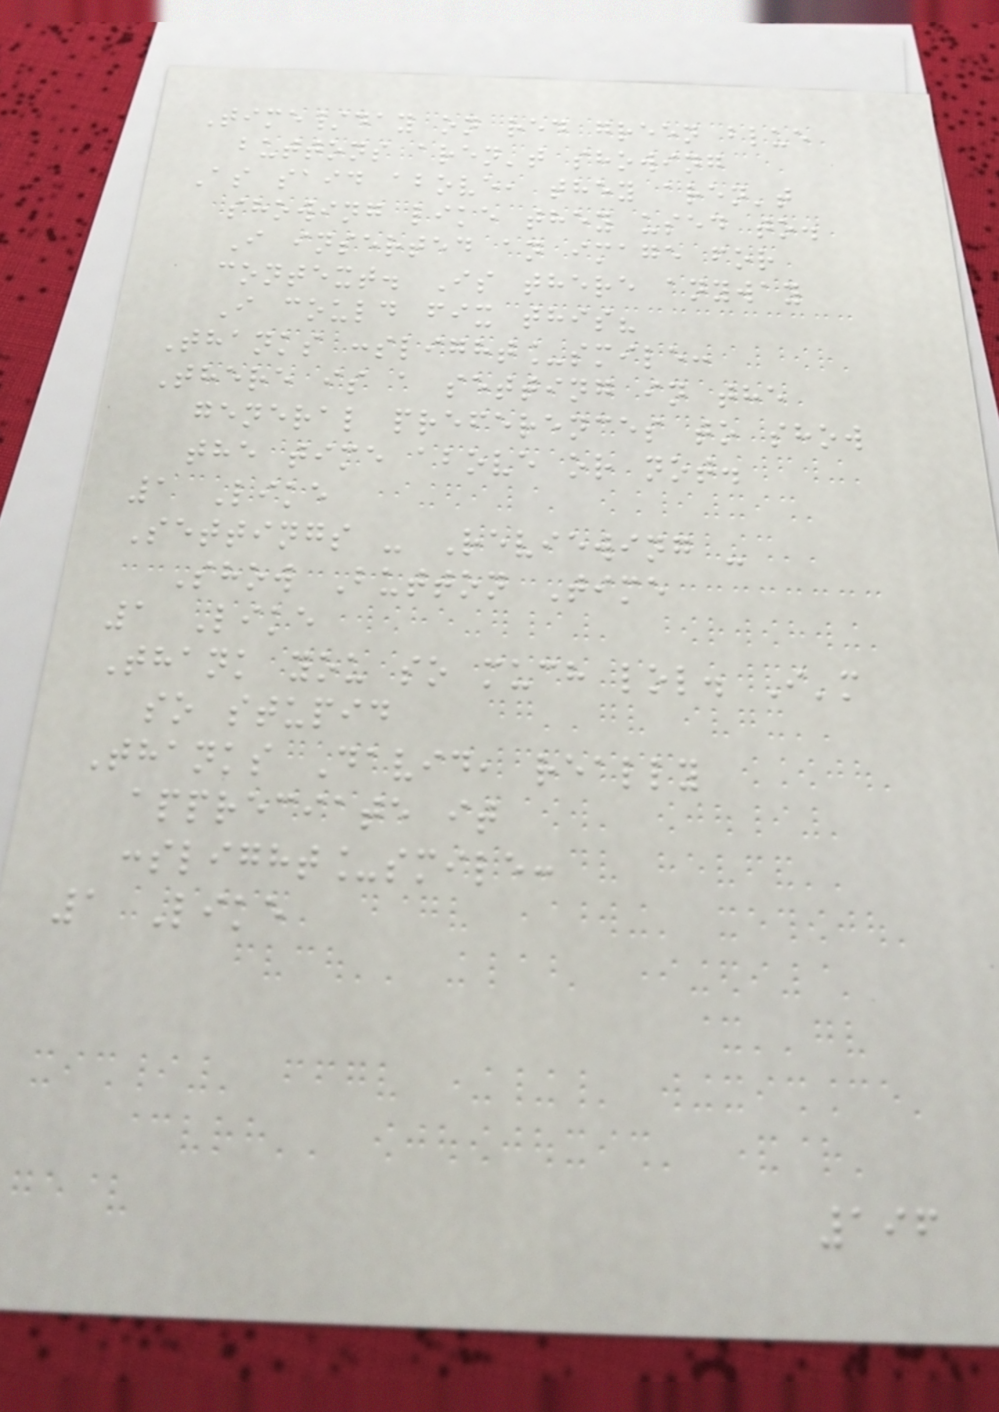Time/day on red green blue
buttons aren't showing
As said above, they aren't
showing like they used to.
I inserted an image for
context. Is there anyway
I could fix this?
Thanks :slight_smile:
There is a setting in the
general preferences to show
the time above or not.
1 Like
Settings - Reviewing -
Show Button Time
1 Like
Thank you so much lol. I'm
so stupid
Thanks David, really
appreciate it
:slight_smile:
1 Like
196
